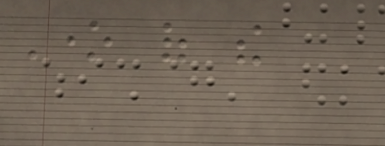One of the
